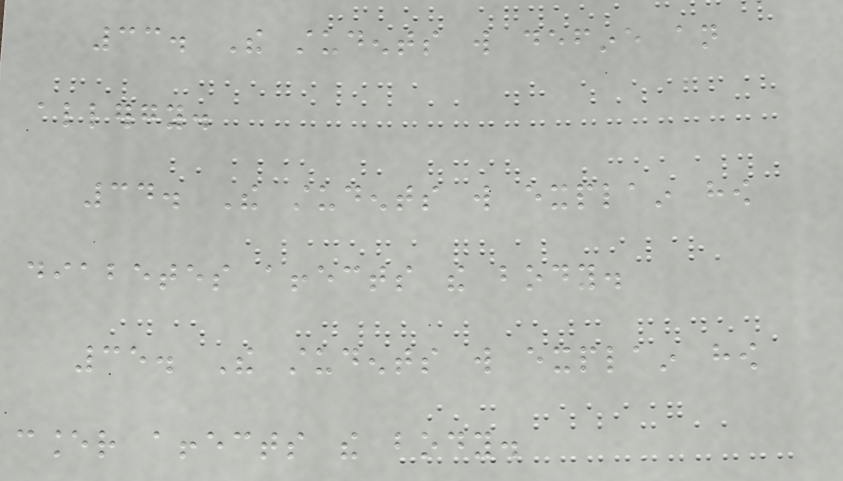33. The students will define an
allergy.
34. The students will explain how
diabetes affects the body.
35. The students will explain how
cancer affects the body.
